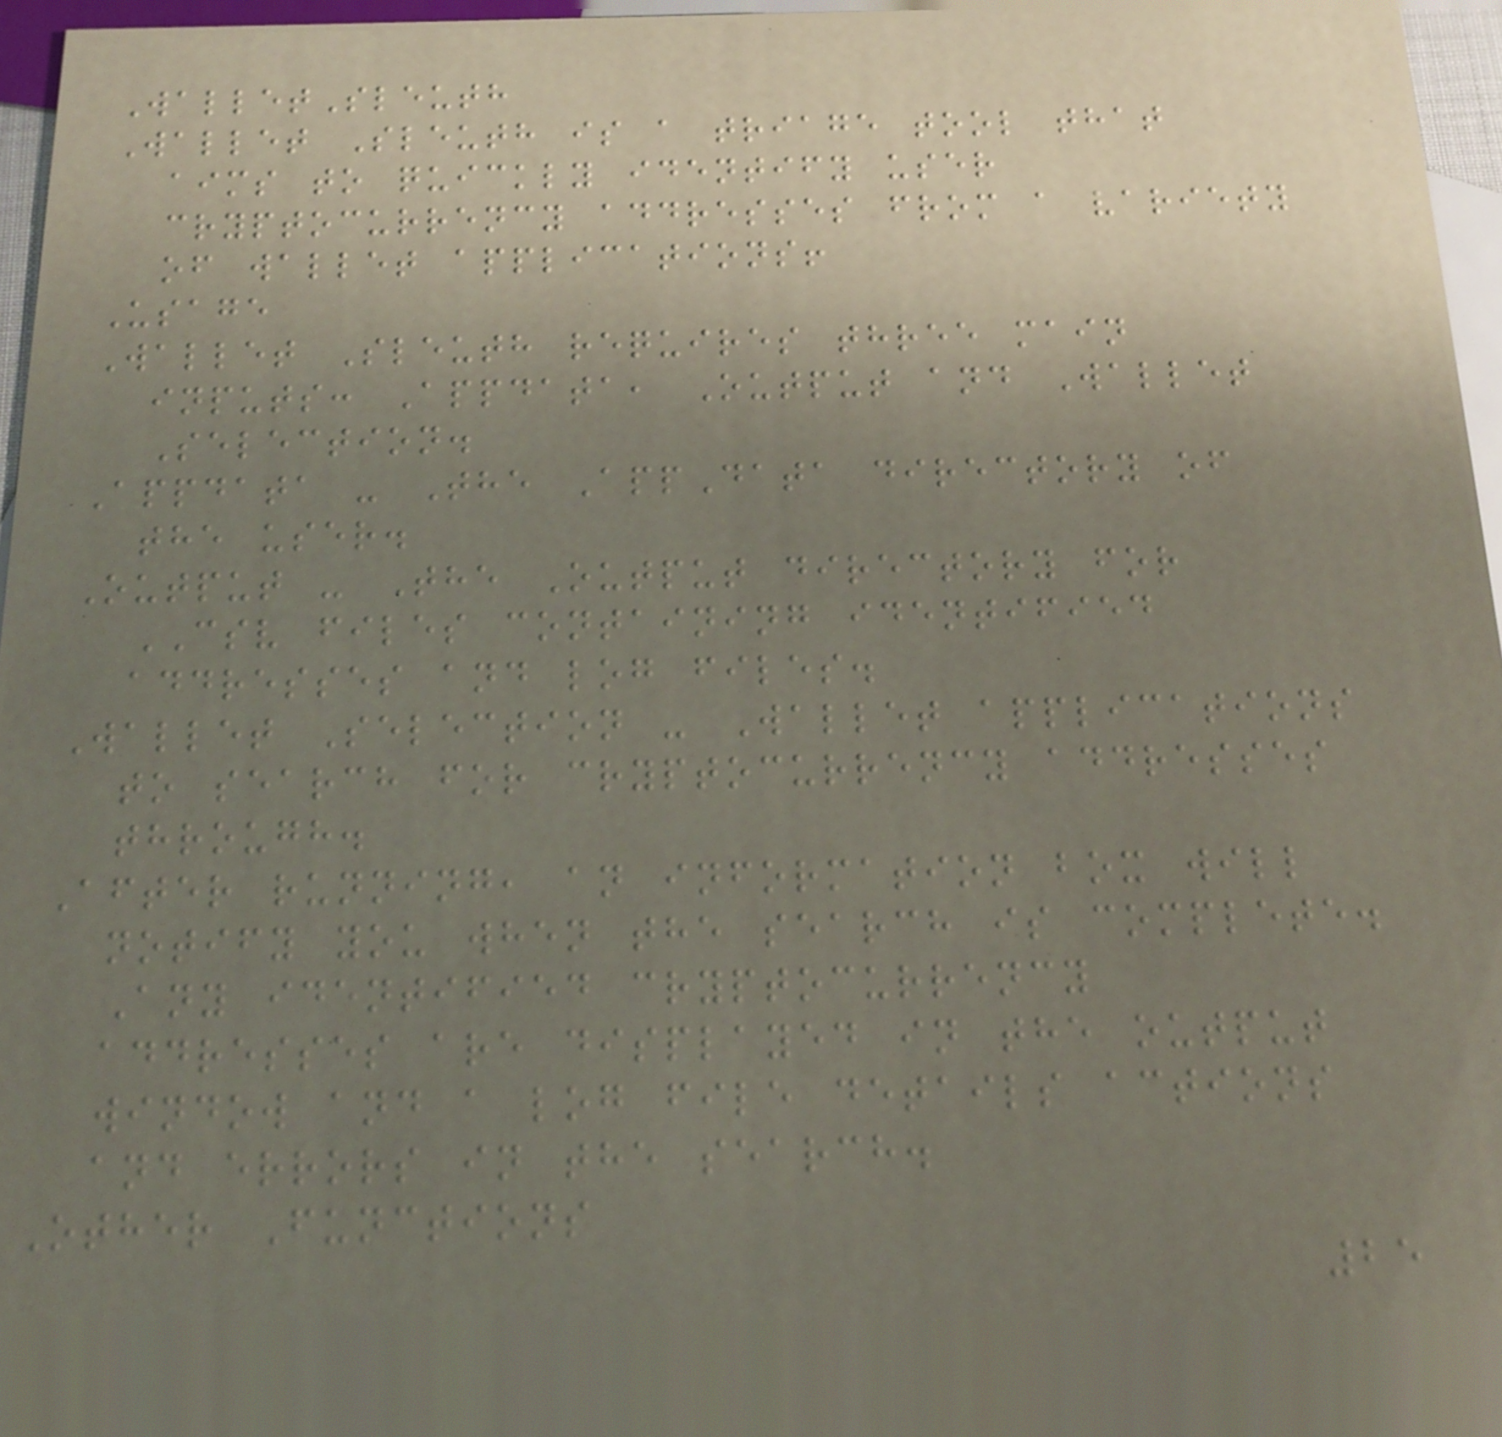WalletSleuth
Wallet Sleuth is a triage tool that
aims to quickly identify user
cryptocurrency addresses from a variety
of wallet applications!
Usage
Wallet Sleuth requires three main
inputs: Appdata, Output and Wallet
Selection.
Appdata - The AppData directory of
the user.
Output - The Output directory for
CSV files containing identified
addresses and log files.
Wallet Selection - Wallet applications
to search for cryptocurrency addresses
through.
After running, an information box will
notify you when the search is complete.
Any identified cryptocurrency
addresses are displayed in the output
window and a log file details actions
and errors in the search.
Other Functions
25
